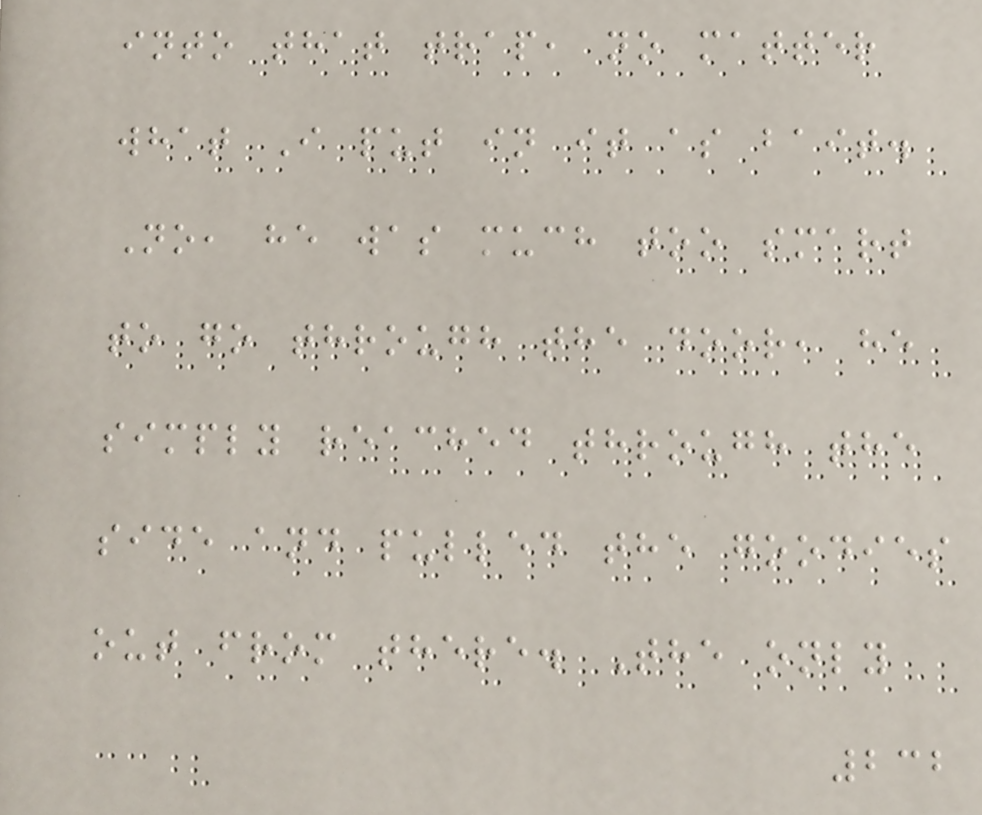into that trap, no matter
what I put in it as bait.
No, he was much too smart
to go through the door, he
simply reached through the
side and pulled the goodies
out from there. The only
232
